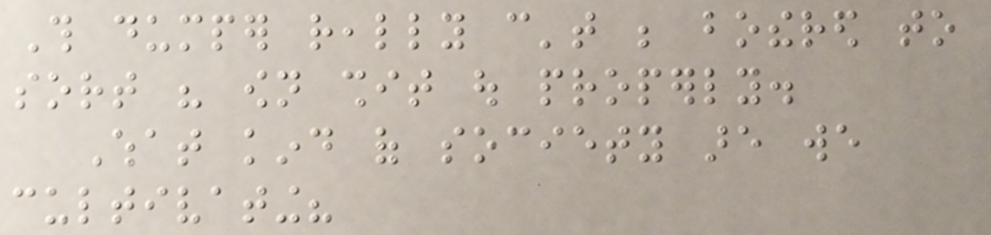This dumper really can't be bothered to
sort his own shit out properly.
What kind of society are we
cultivating?
